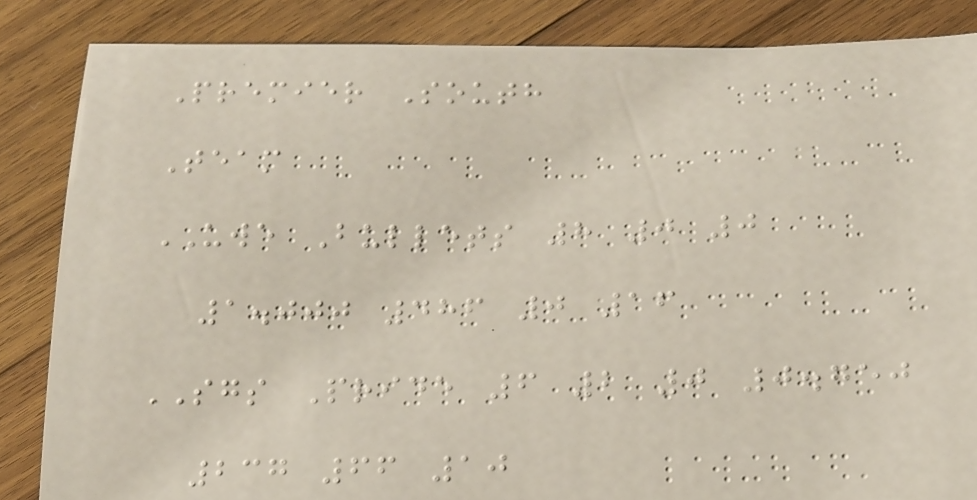Premier South
Team
UWE Bullets 8 0 0
1.000 486 0 16
SGS Pride 6 2 0 0.750
237 66 10
